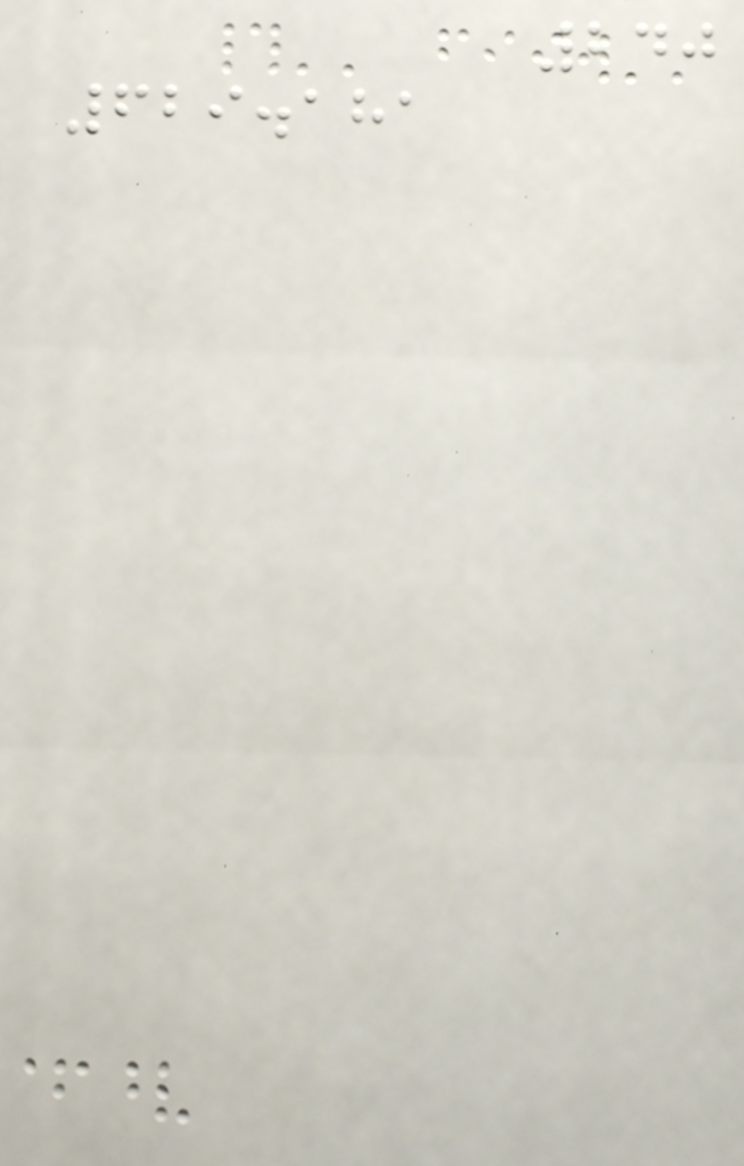240
629.181
